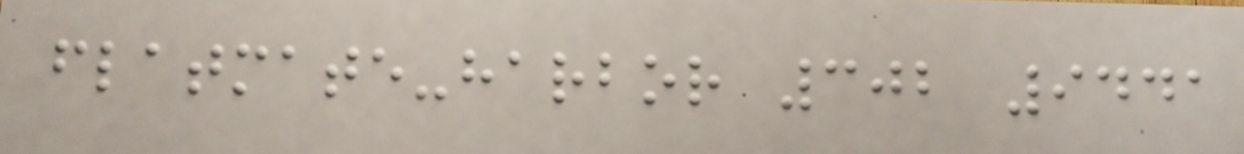flatmate-harbor 302 9441
